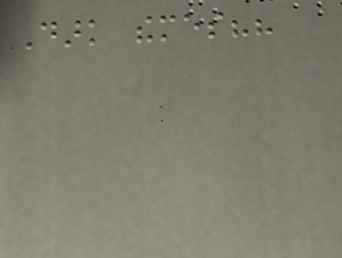Dark themes??
